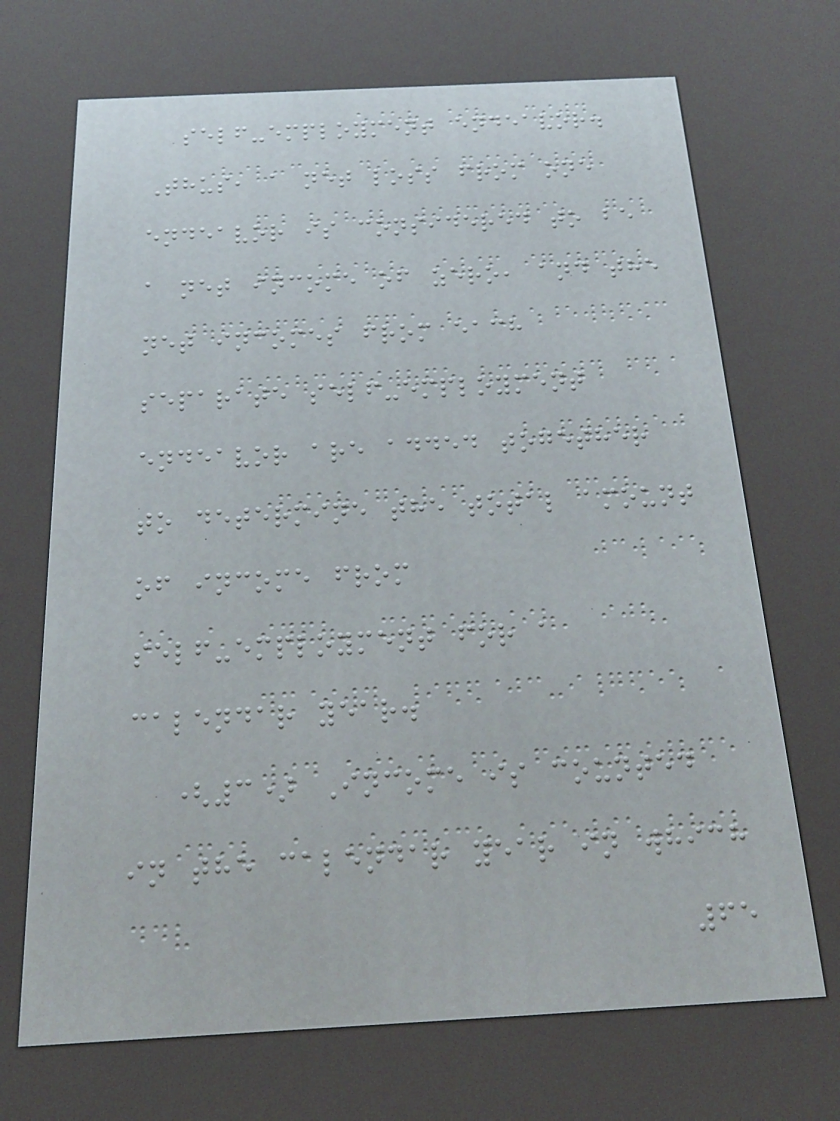self-employment endeavor.
Thus, a net loss from one
endeavor is considered to be
a net income of zero, and the
net incomes from each
separate self-employment
endeavor are added together
to determine the total amount
of income from
self-employment for a
calendar year.
(3) Income is counted
in the calendar year in which
65
